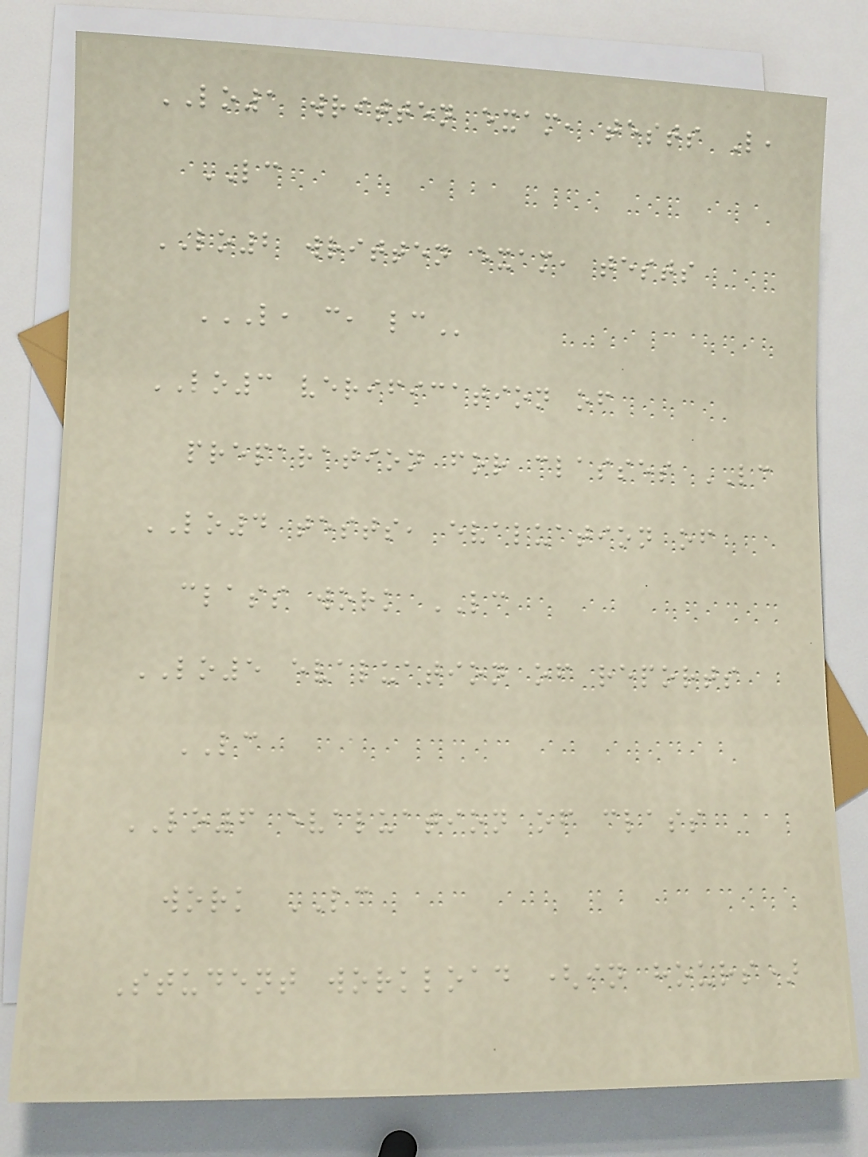LO1 written exam, tests L,
LC
LO2 written exam, tests
L, C, LC
LO3 verification of
preparation for classes LC
LO4 tests, evaluation of
class work LC
LO5 evaluation of reports
LC
LO6 evaluation of class
work LC
Student workload (in hours)
